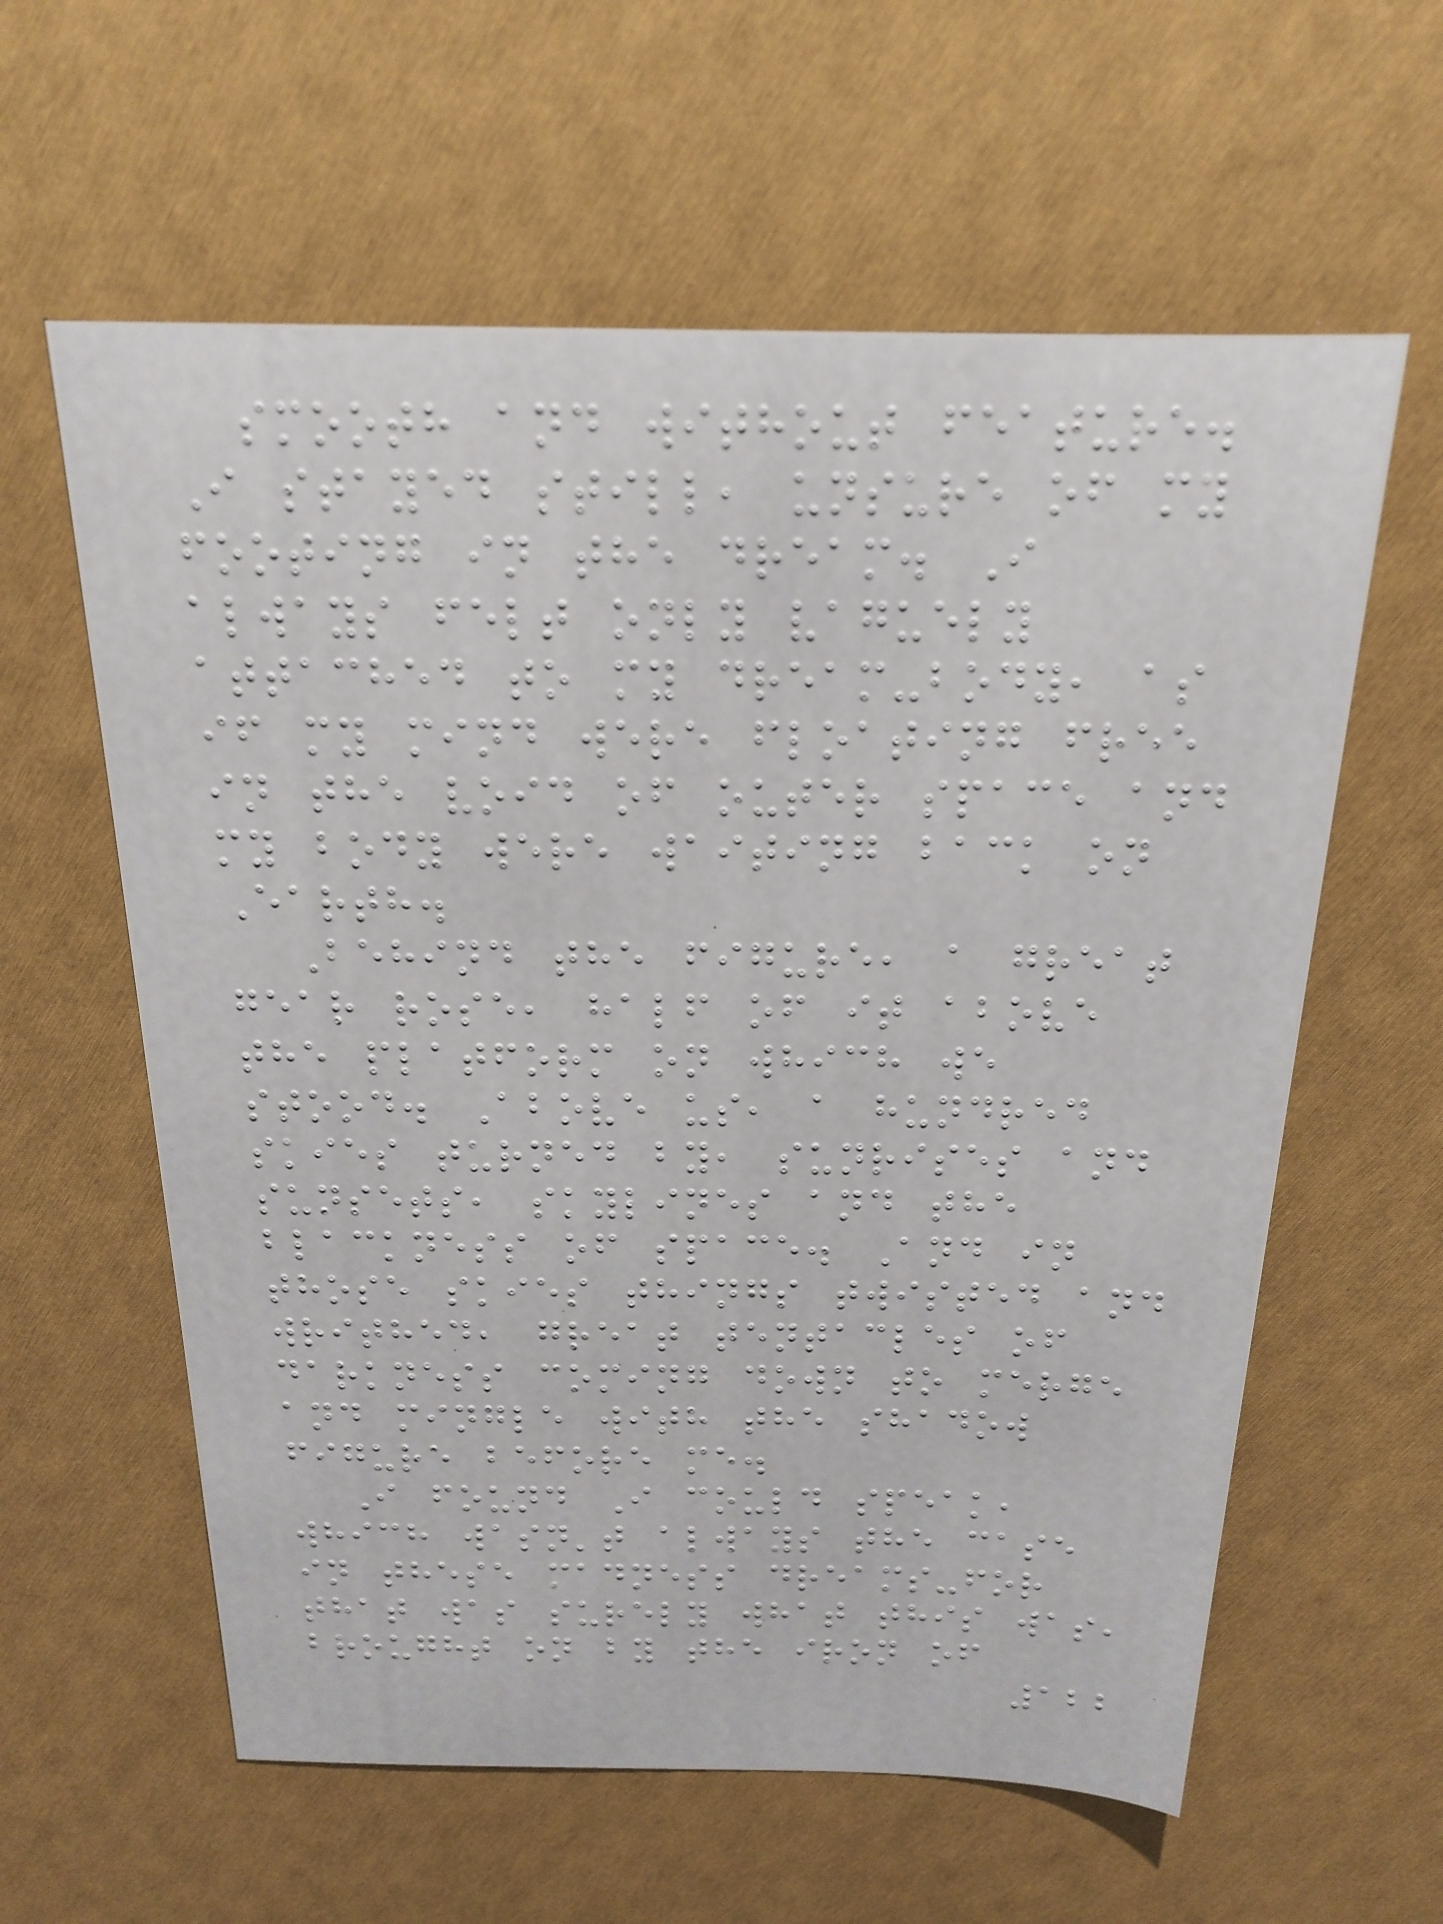smooth and without feature.
I stayed still, unsure of my
footing in the dream. I
always felt only vaguely
attached to my dream-body, as
if my mind were floating free
in the void of outer space and
my body were waiting back on
Earth.
Behind the figure, a great
gear rose, half of it above
the platform on which we
stood. Above us, a hundred
skies turned by, sunrises and
sunsets, skylines and the
blackness of space. And in
those skies things twisted and
writhed, great tentacles of
darkness coming down to merge
and mingle with the shadow
figure before me.
I found I could speak,
which wasn't always the case
in these madness dreams-for
that was surely what this was,
brought on by the iron of
122
